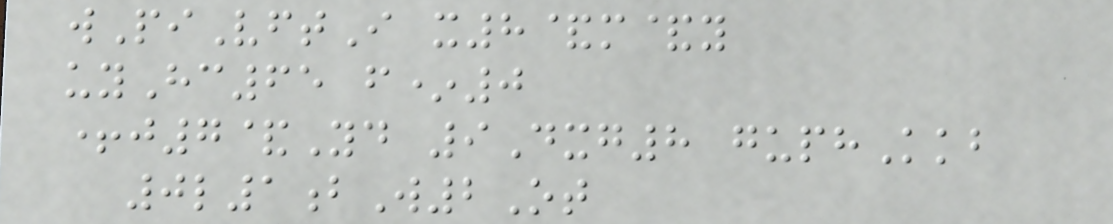wPiVftI x8&m&y
uyHc65 f*0
+j7&Yd 9Dxg8 guphKkb
0l1bW2Ot
